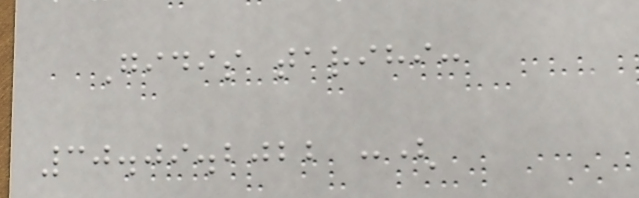Gidis tarihi:
30.09.2022 :(
